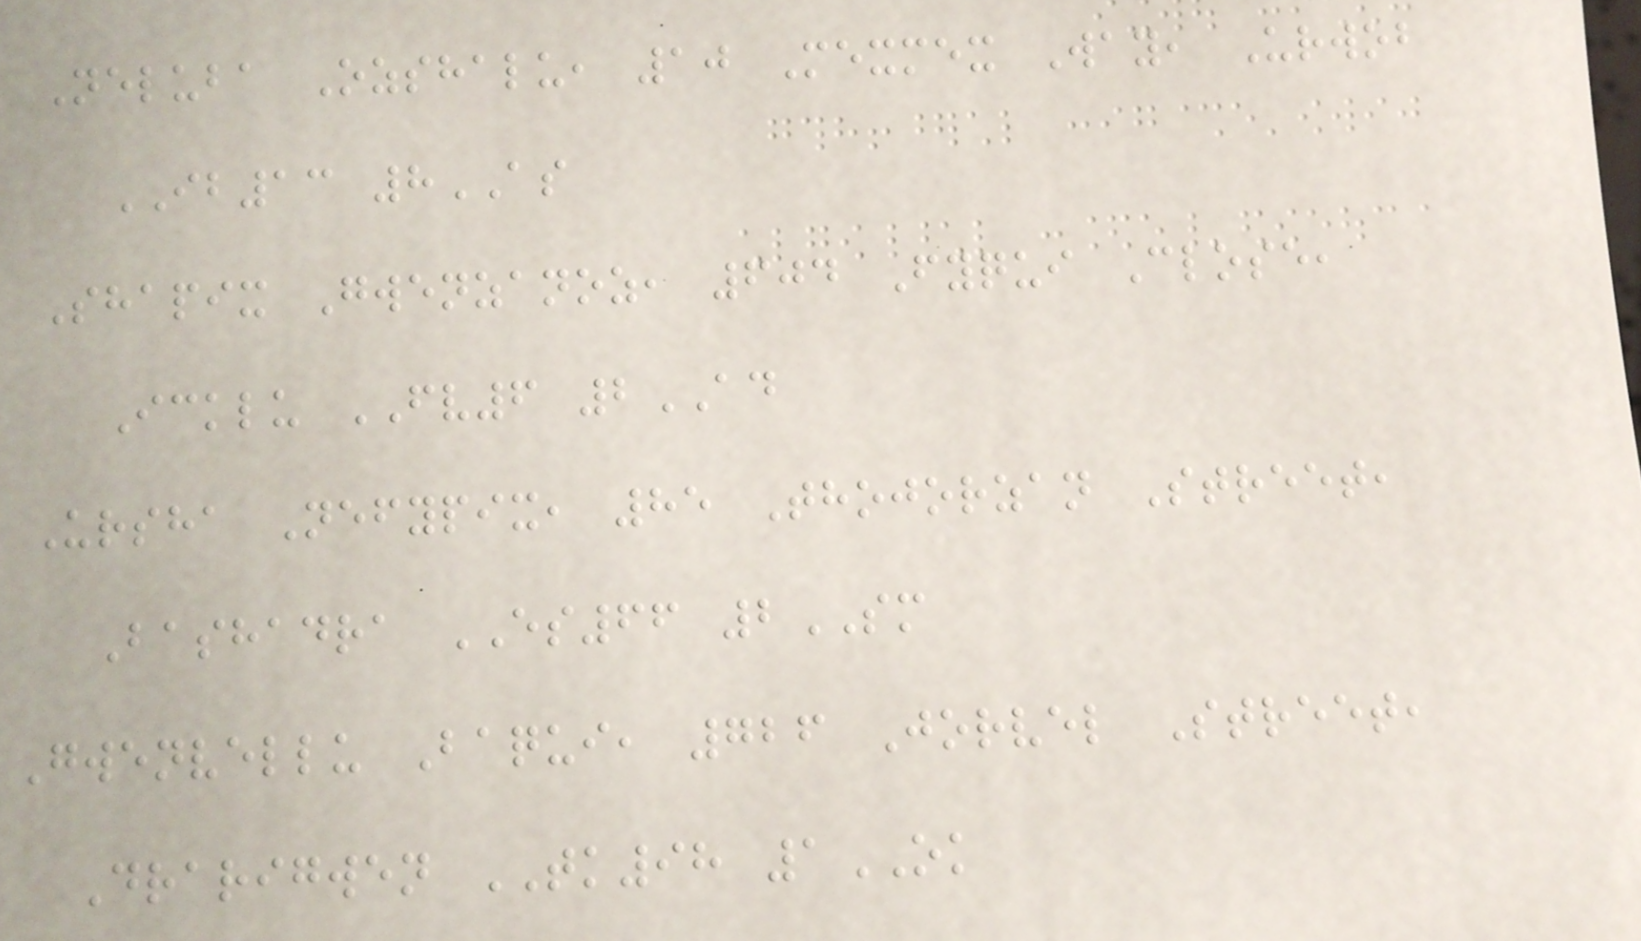Neluba Ozshalu, 10 Mexmex Way, Urwob
IB13 8AS
Shapix Gwenzanoz, 604 Fyqui Close,
Icklu FV6 2AD
Ursha Nefypix, 85 Thojorzan Street,
Bashadra ES66 2SM
Gwenvellu Baqui, 726 Jorvel Street,
Drarigwen TK98 1OK
